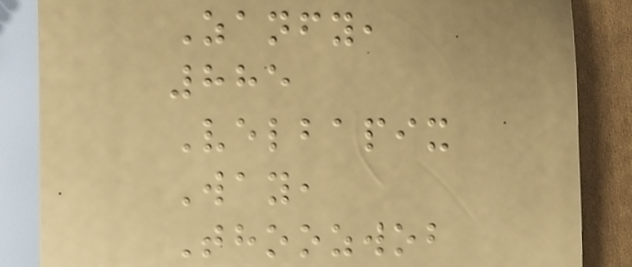Zanfy,
885
Velbapix
Way,
Thoozwob
